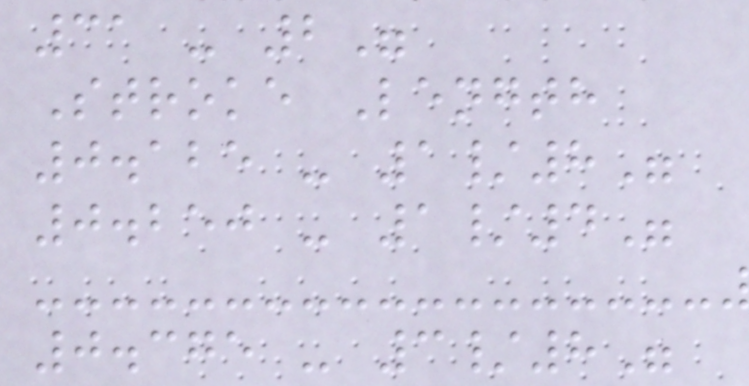31 - 2"
Stroke Length
0.125 - 1/8"
0.250 - 1/4"
0.375 - 3/8"
